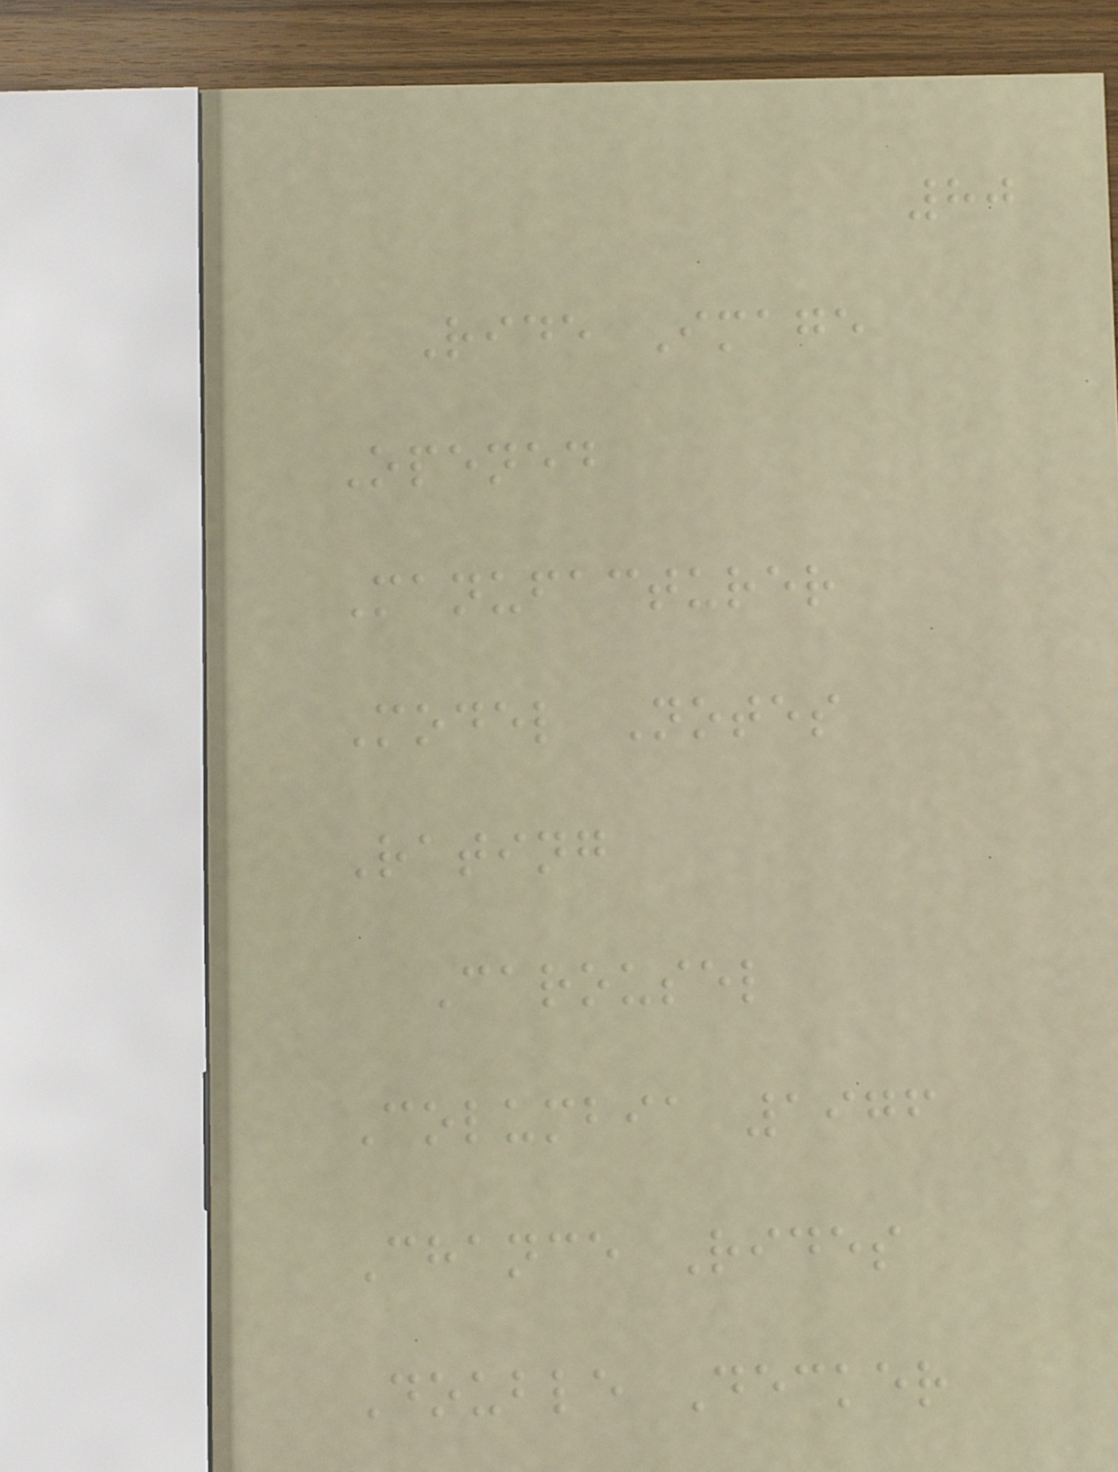80
Ride Image
Opened
Manufacturer
Model Notes
Rating
Carousel
Columbia 1976
Chance Rides
Double Decker
